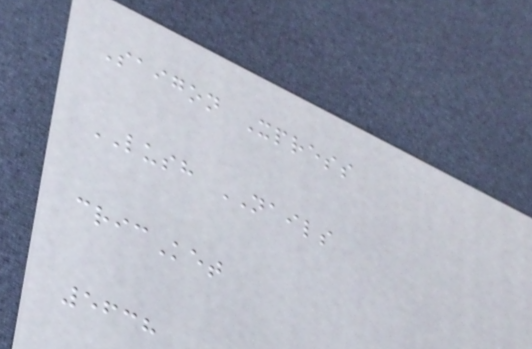Saigon Xpress
LUSH NAILS
cricKet
5638
